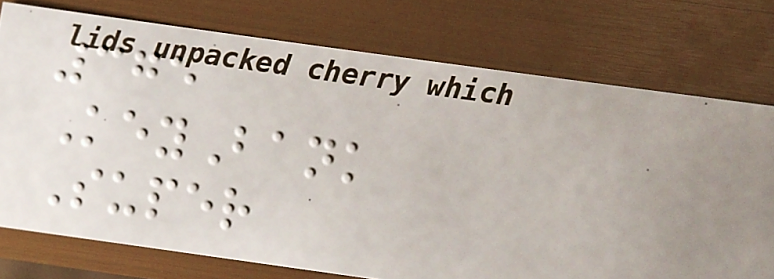375
KeyBank
Super
